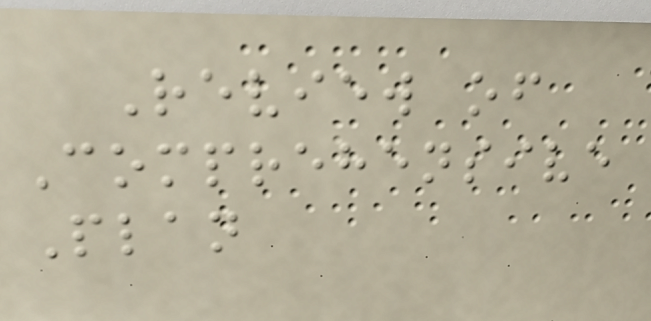Review of
Comprehensive
Plan
